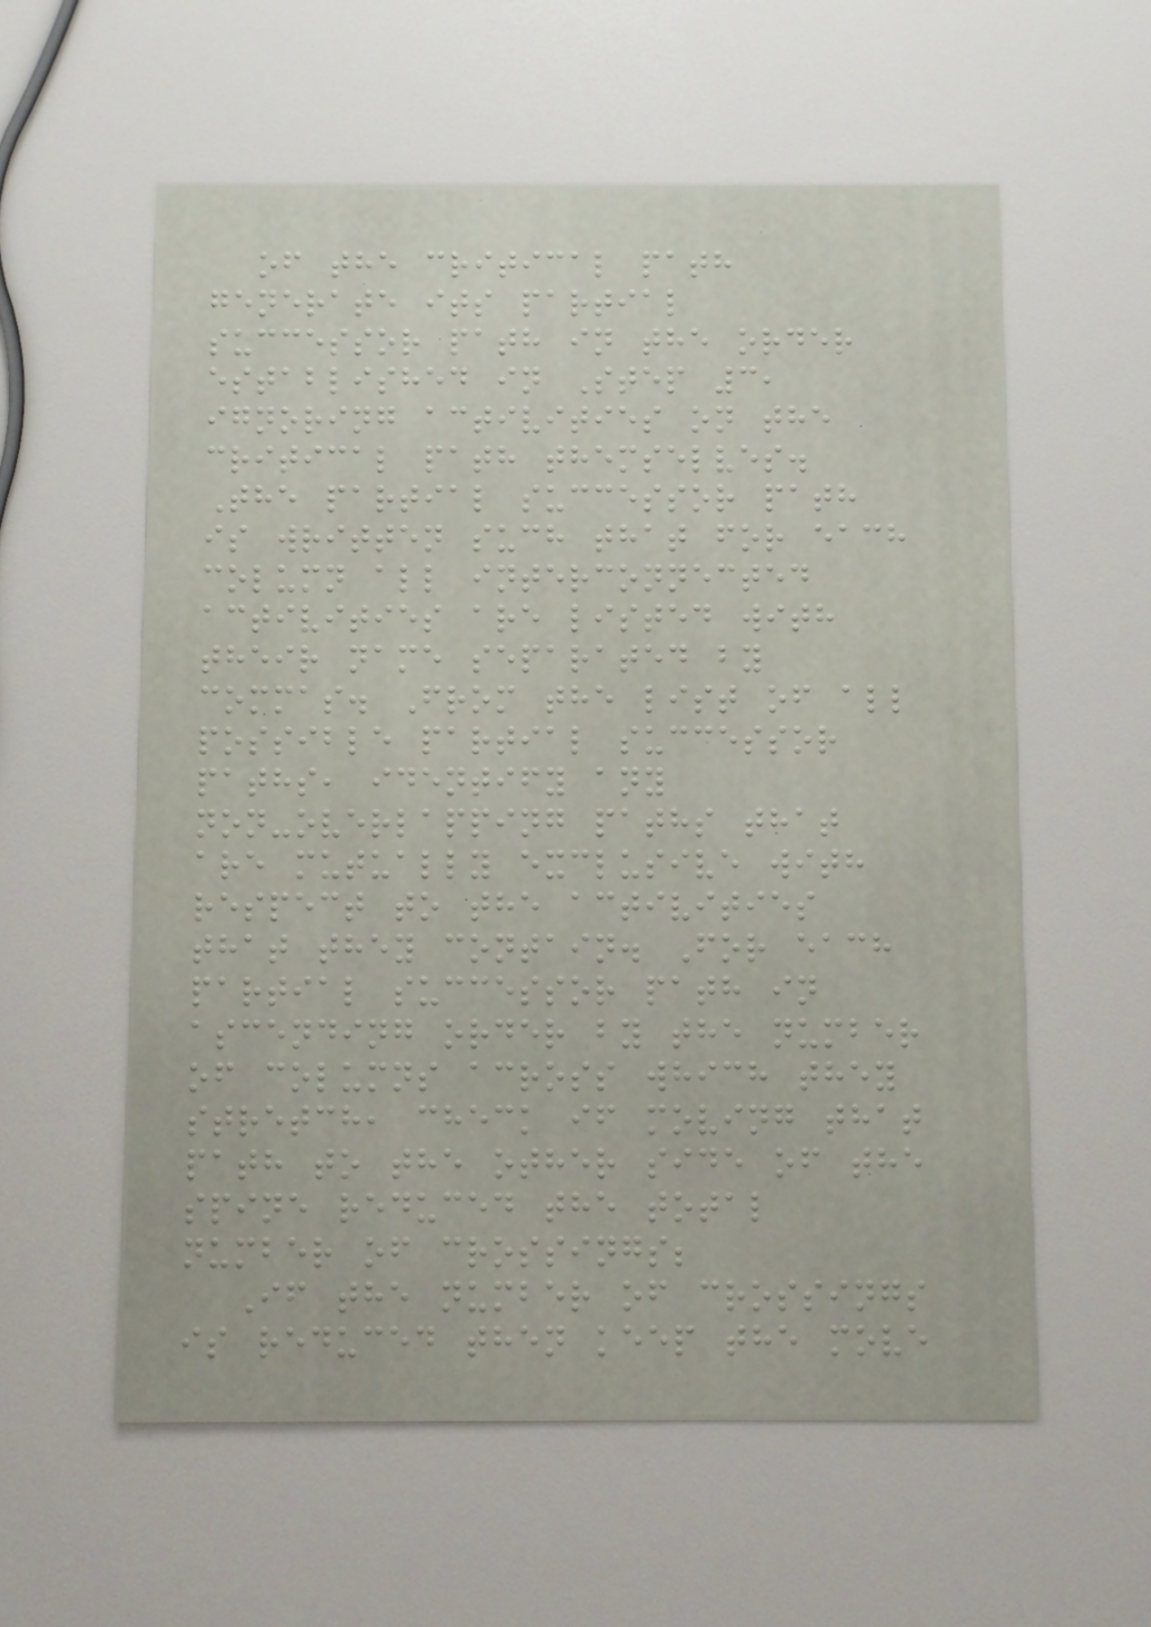of the critical path
generate its partial
successor path in the order
established in Step 3,
ignoring activities on the
critical path themselves.
The partial successor path
is written such that for each
column all interconnected
activities are listed with
their name separated by
commas. From the list of all
possible partial successor
paths, identify any
non-overlapping paths that
are mutually exclusive with
respect to the activities
that they contain. For each
partial successor path in
ascending order by the number
of columns across which they
stretch, check if moving that
path to the other side of the
spine reduced the total
number of crossings;
If the number of crossings
is reduced then keep the move
